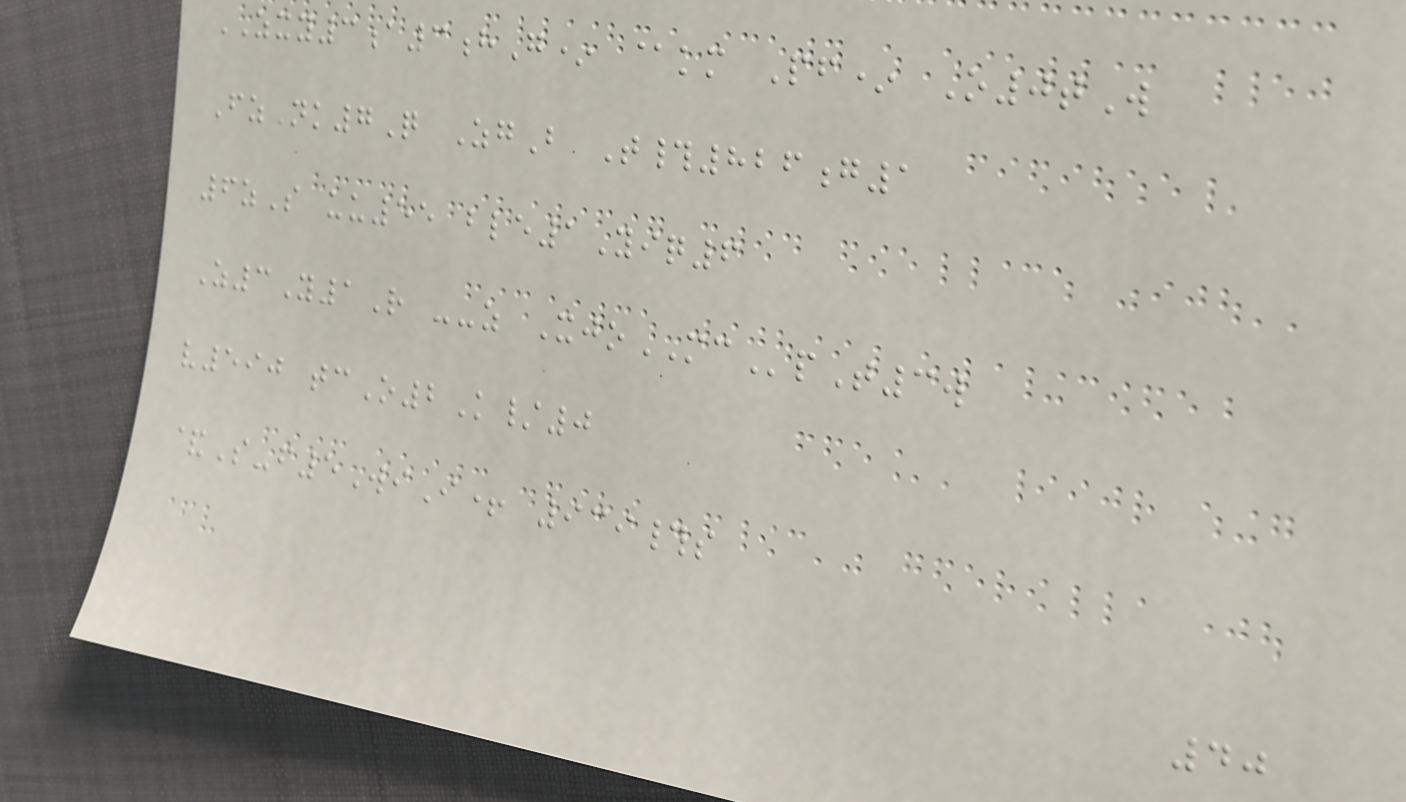ZXY3a3hG* @km Pf* O0tW
FzNk7Q ZgB T#826g1
6zS uu55 ble1Yiq6
Z3Y1R --z XjoMCpT3w
v590 tcO2K/0
&S-f5WiI+ 939#s
40
